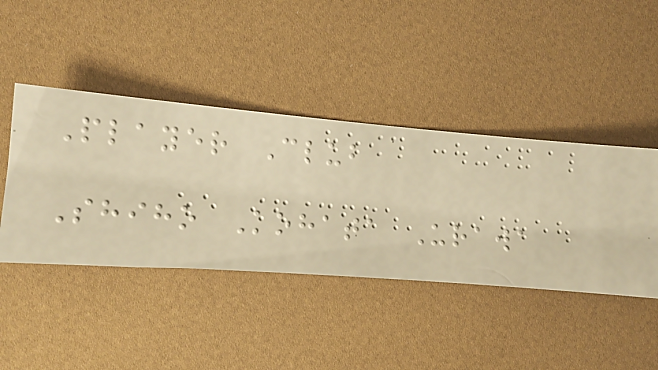Player Club
Shiho Kohata Urawa
